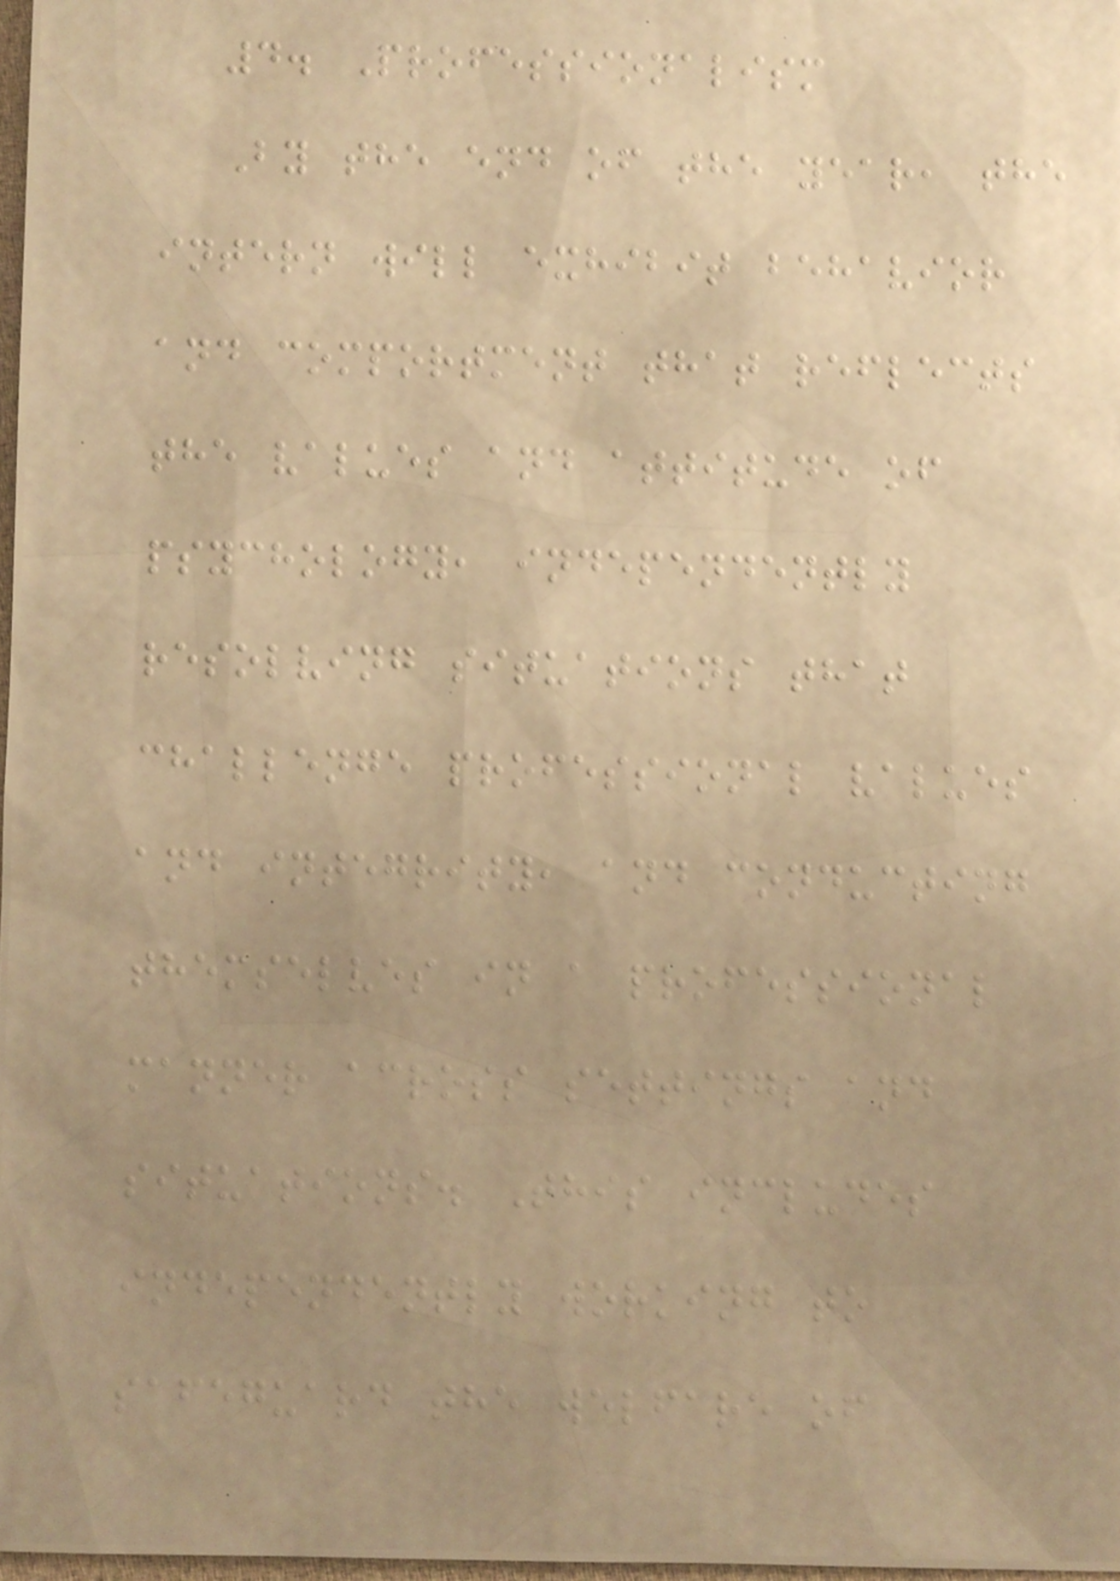4. Professionalism
By the end of the year, the
intern will exhibit behavior
and comportment that reflects
the values and attitude of
psychology, independently
resolving situations that
challenge professional values
and integrity, and conducting
themselves in a professional
manner across settings and
situations. This includes
independently working to
safeguard the welfare of
